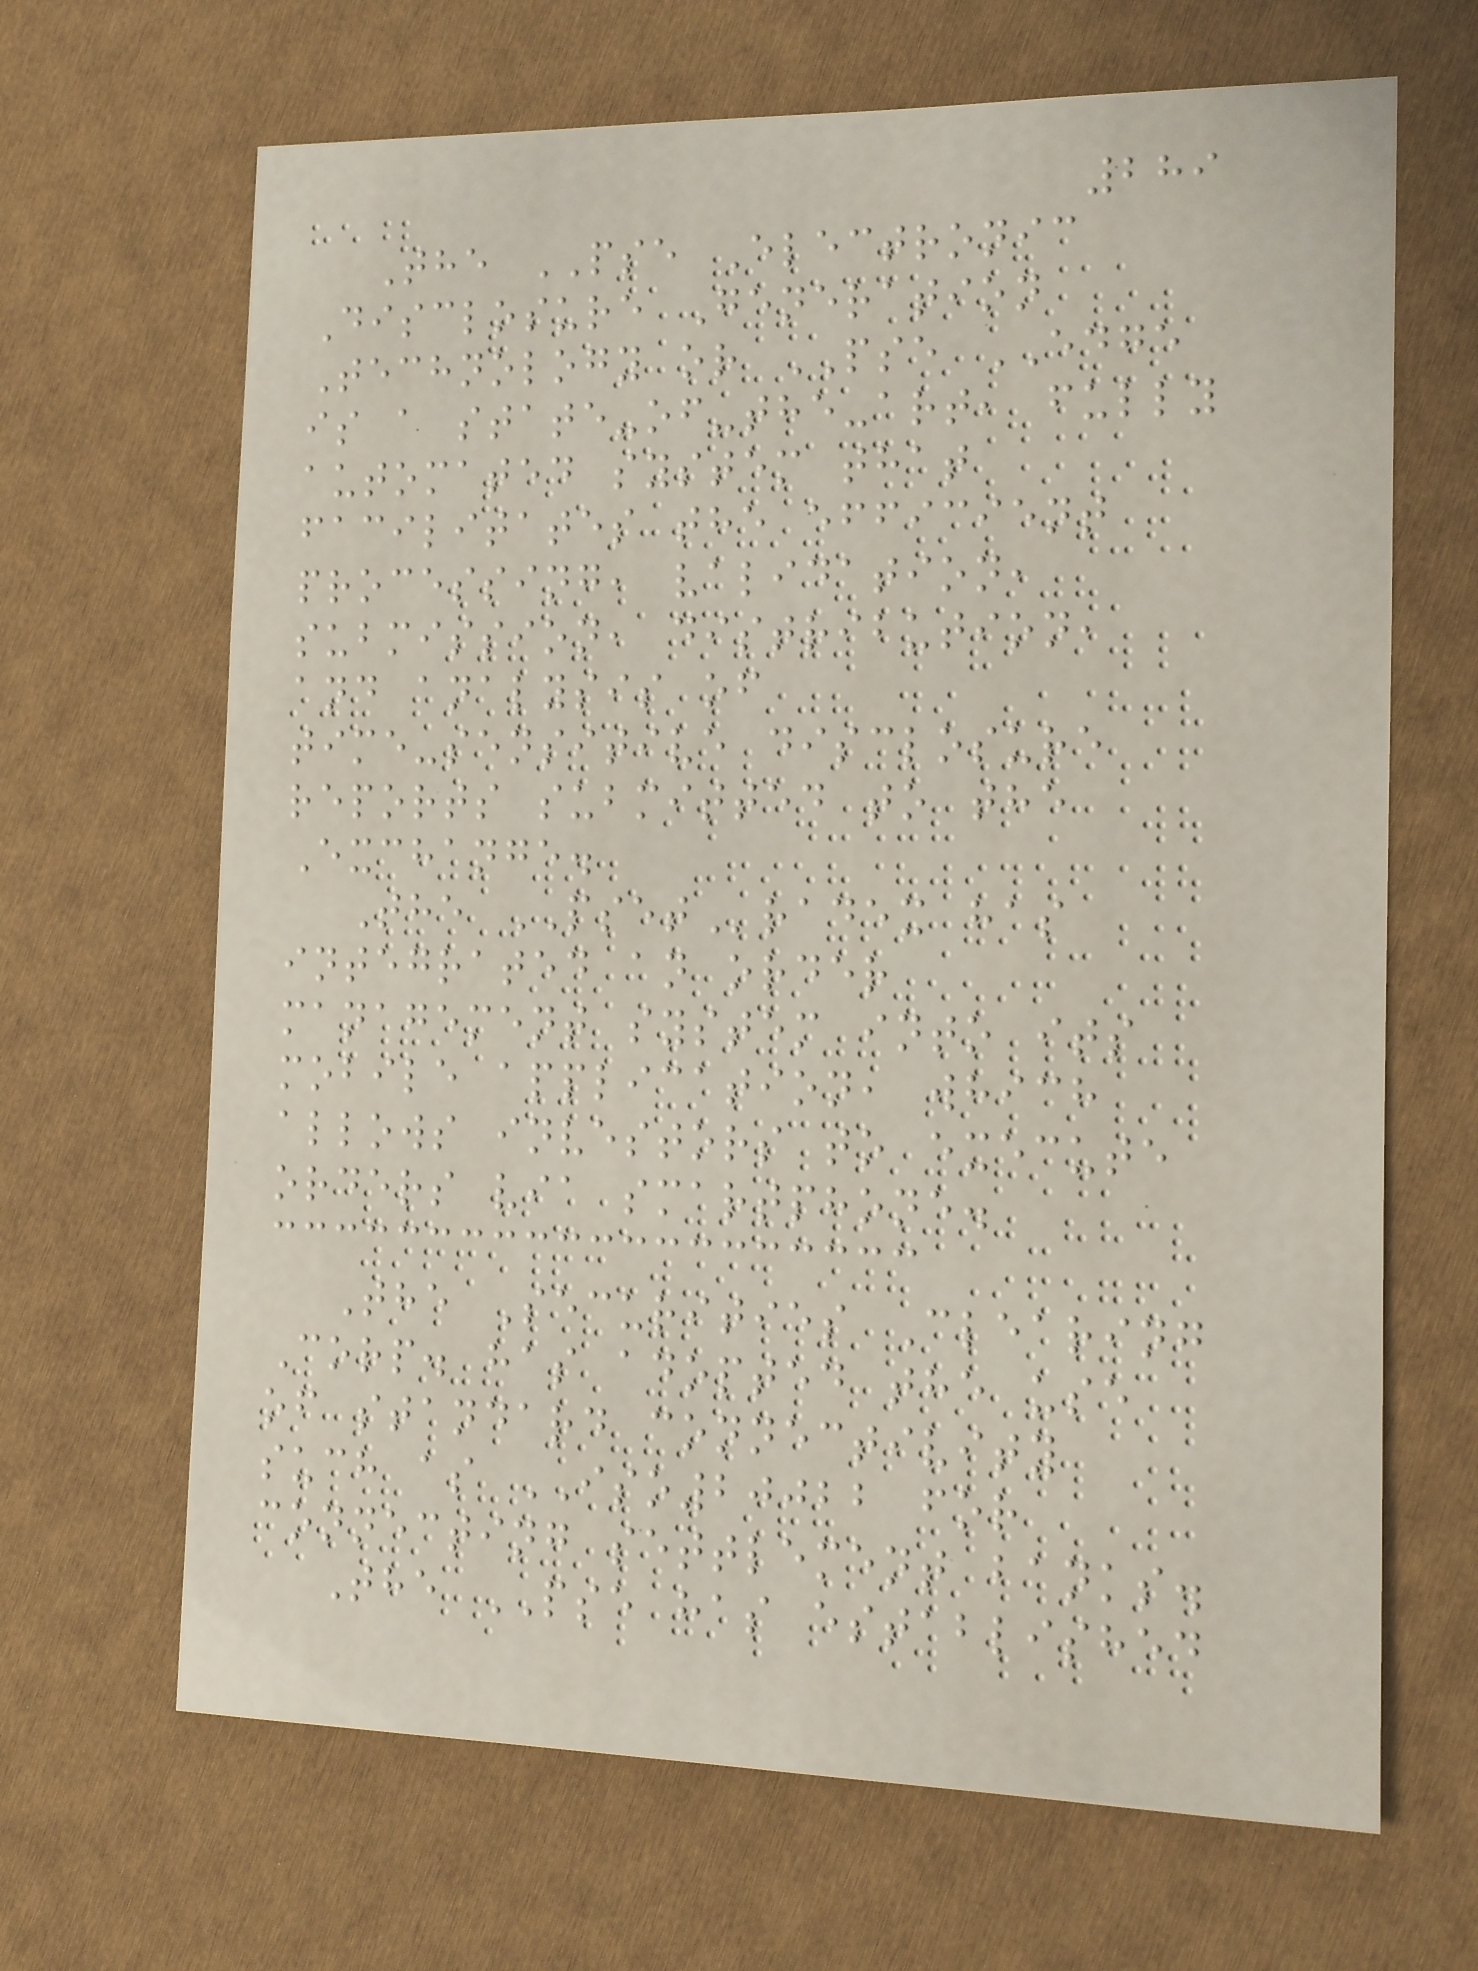289
The PSE Electronic
Disclosure Generation
Technology or PSE EDGE
is a state-of-the-art, fully
automated system that
facilitates the efficient
processing, validation,
submission, distribution,
and analysis of
time-sensitive disclosure
reports submitted to the
Exchange.
The PSETradex has
integrated an order
management system into its
mobile application, which
allows investors to execute
orders via smartphone.
The Securities Clearing
Corp. has adopted the use
of standard connectivity
such as ISO20022 for
connecting settlement banks.
The PSE has established
